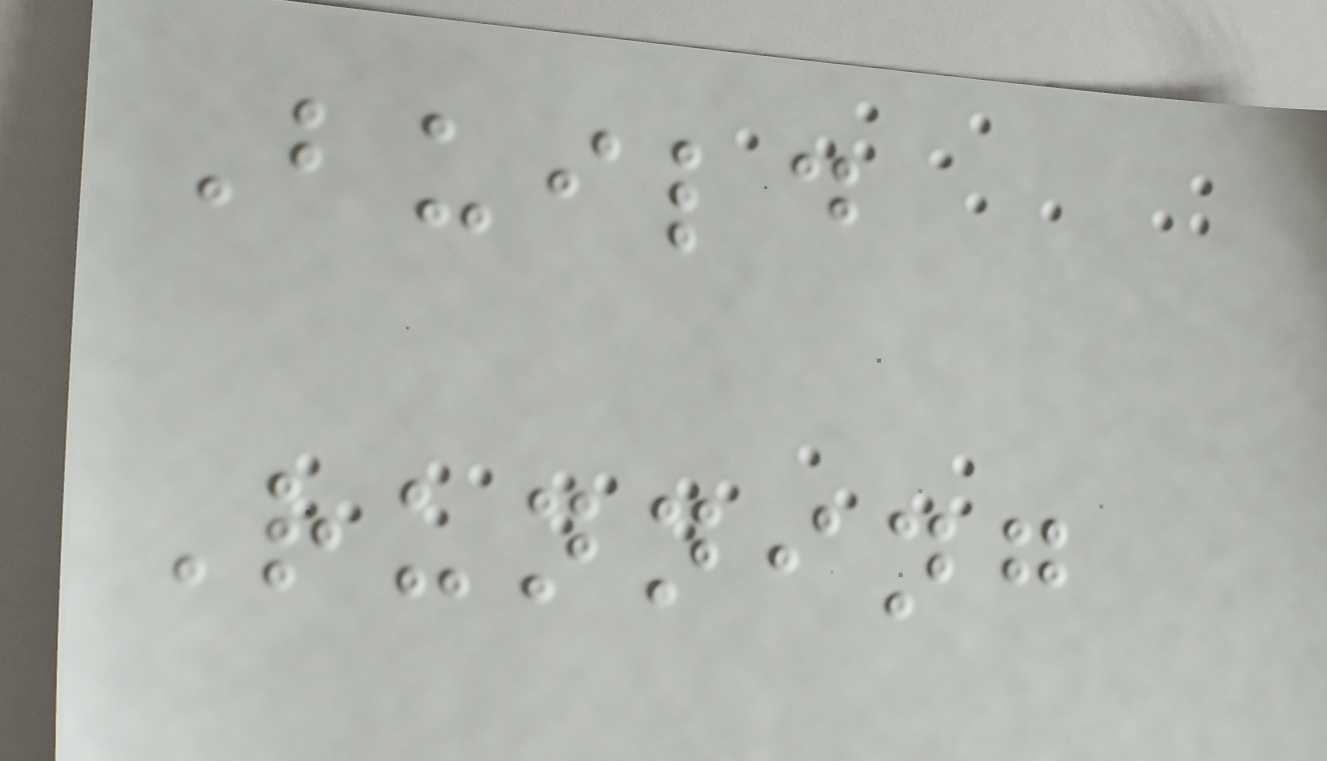Build
Running
